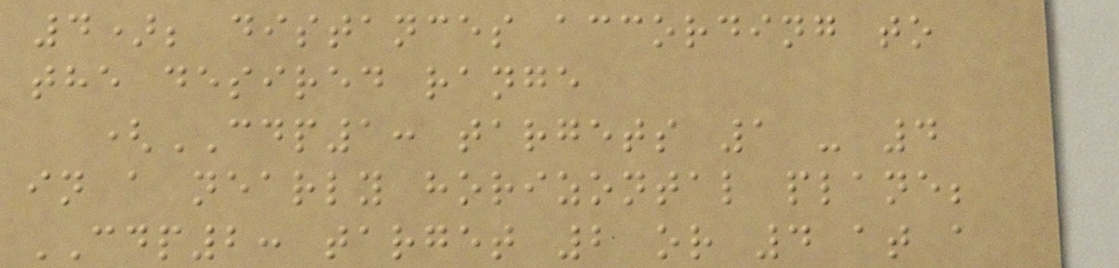4); distances according to
the desired range
(CDP1: targets 1 - 4
in a nearly horizontal plane;
CDP2: target 2 or 4 at a
